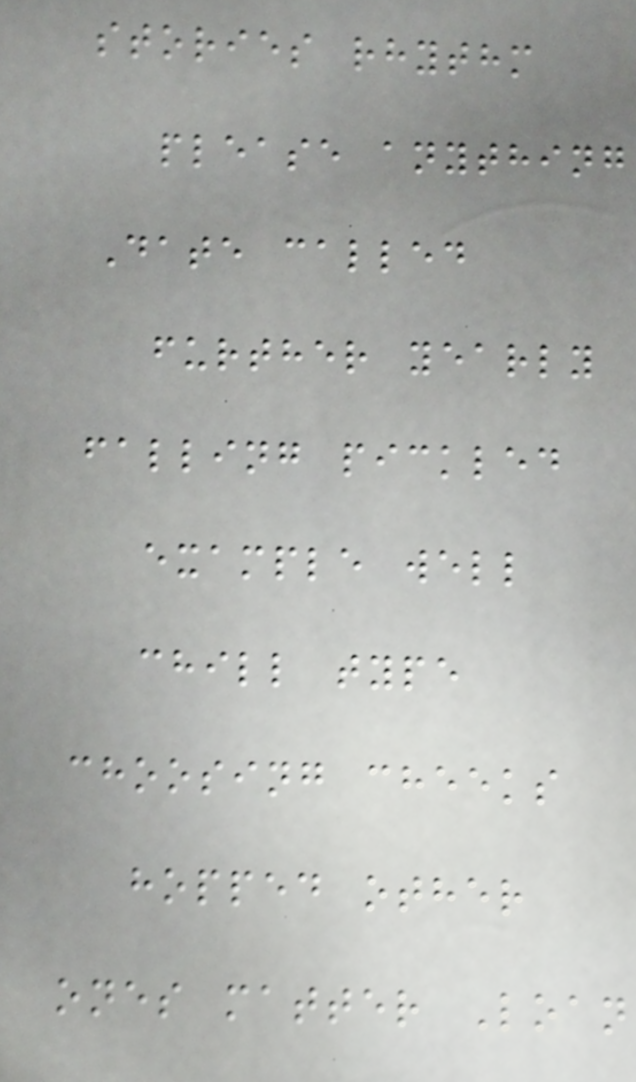stories rhythm
please anything
Date called
further yearly
falling pickled
example well
chill type
choosing cheeks
hopped other
ones matter Loan
